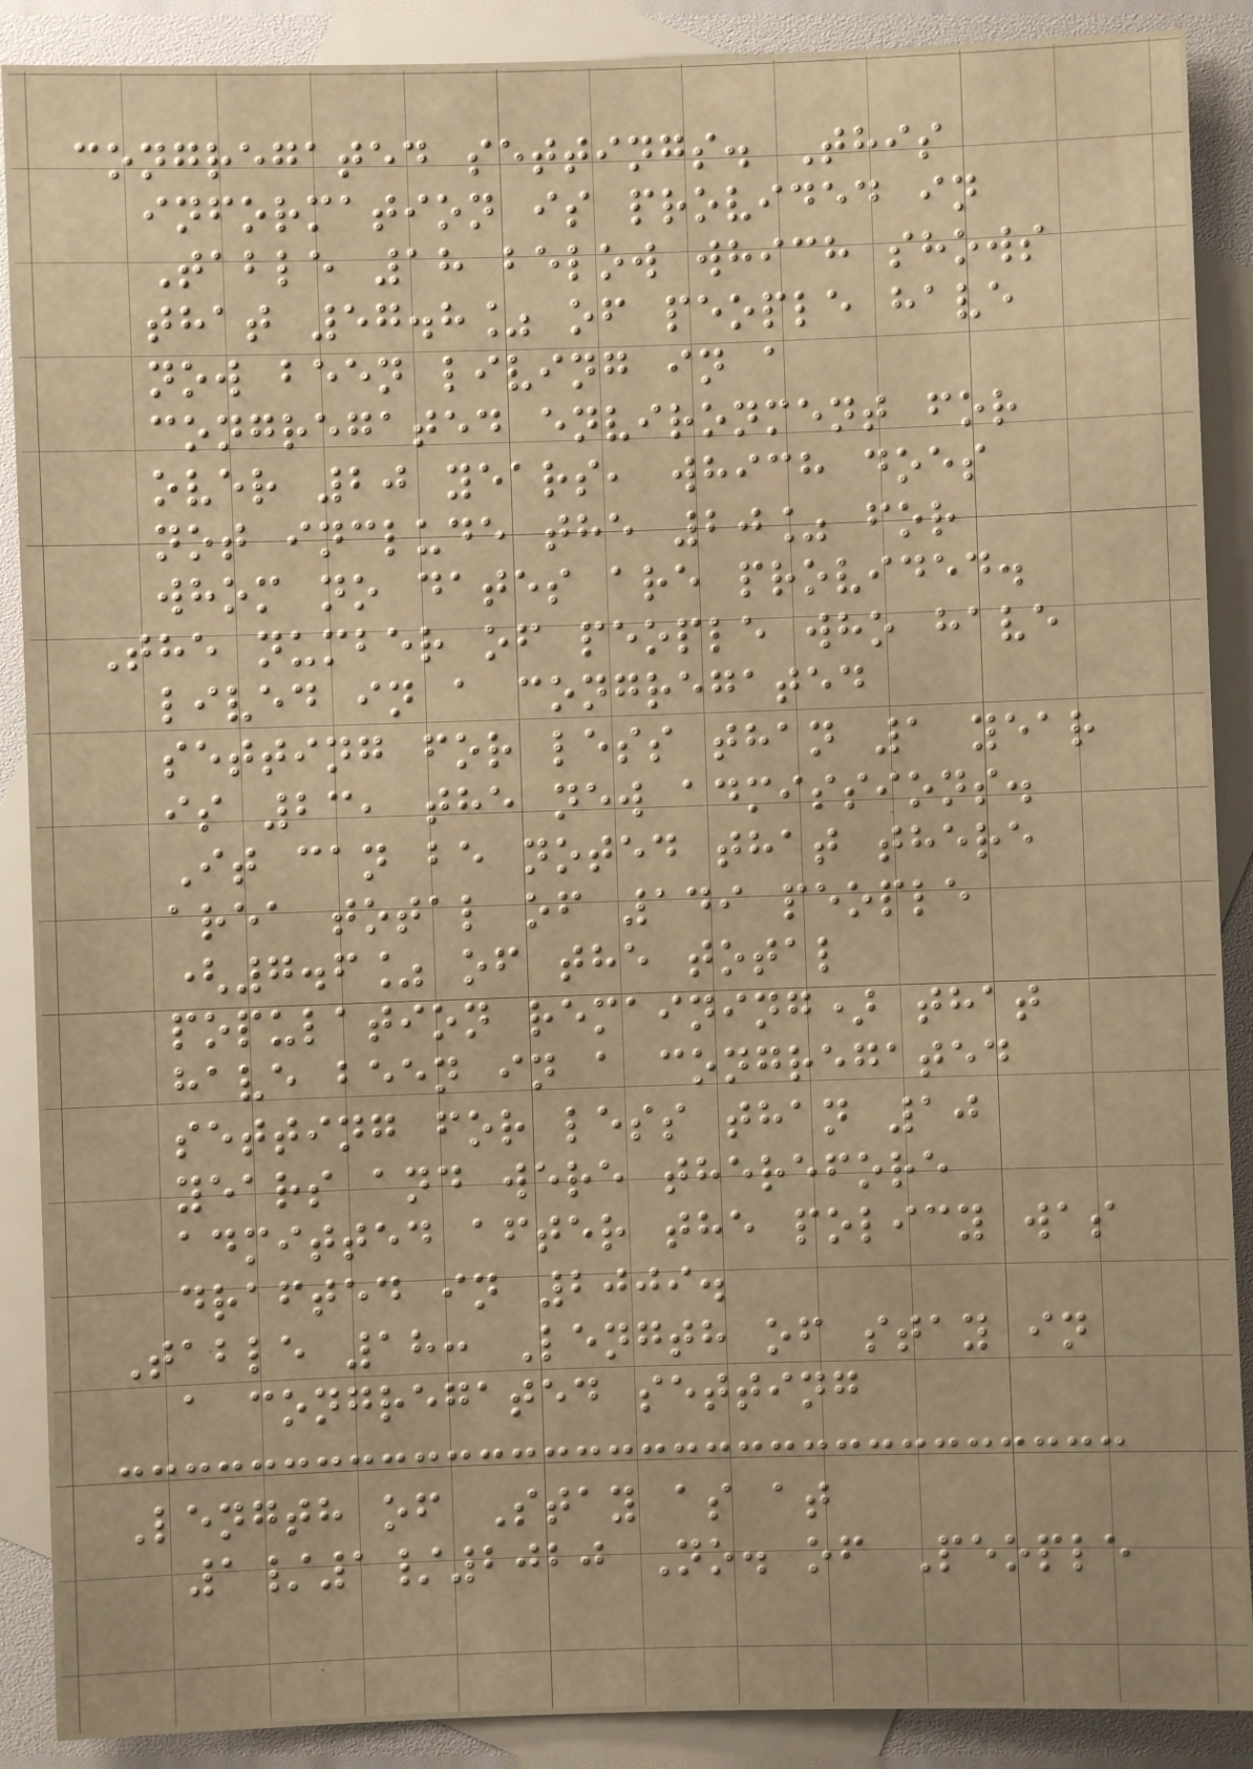congregated settings. This
information is provided in
Table 18 below which shows
that 57.8% of people have
now been living in a
congregated environment for
over 20 years, which does
not include the 20% for
whom no dates are provided.
The number of people who have
lived in a congregated
setting for less than 1 year
is 23, the new admissions.
It can be noted that there
area total of 149 people
(7.6% of the total
population remaining) that
have been in a congregated
setting for less than 10
years and were therefore
admitted after the policy was
drafted in 2009.
Table 18: Length of stay in
a congregated setting
Length of Stay as at
1/1/2020 No. of People
